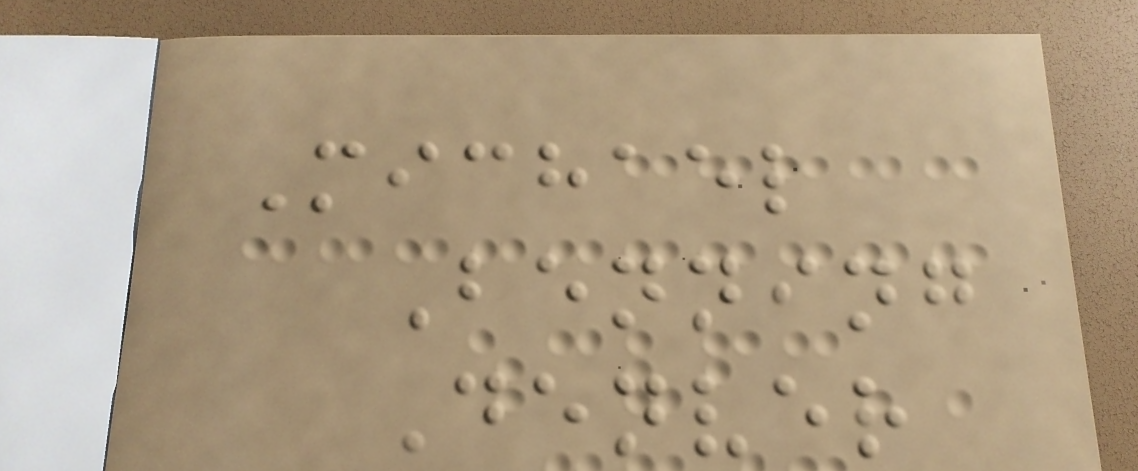Michael
Benning
Denver
